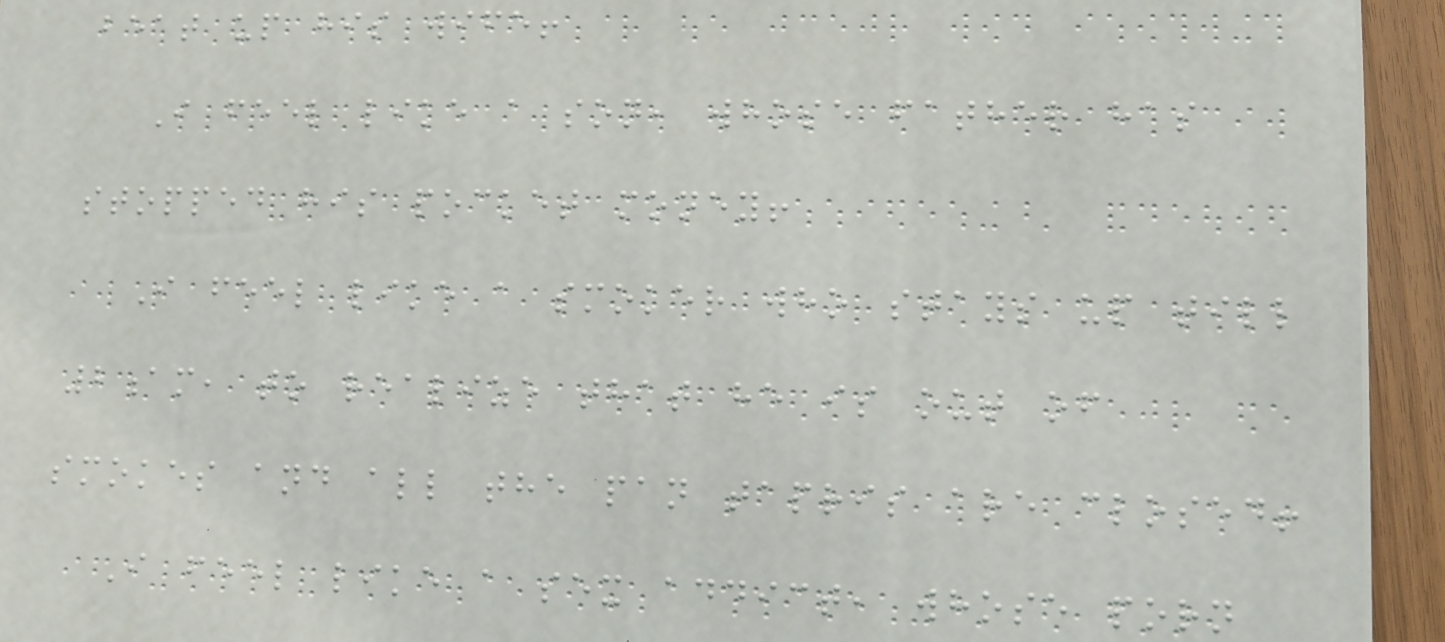beat up his wife!
I feel like a son, whose father has
stopped his pocket money!
I feel like a smoker who stays up till
2am, to realize that he is out of
smokes and all the pan tapris are closed!
I feel like a sex addict, whose porn
